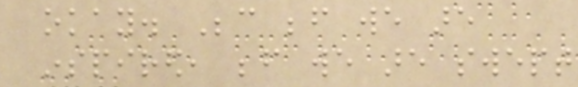okay. Because before we are
inspired, before we are swept
